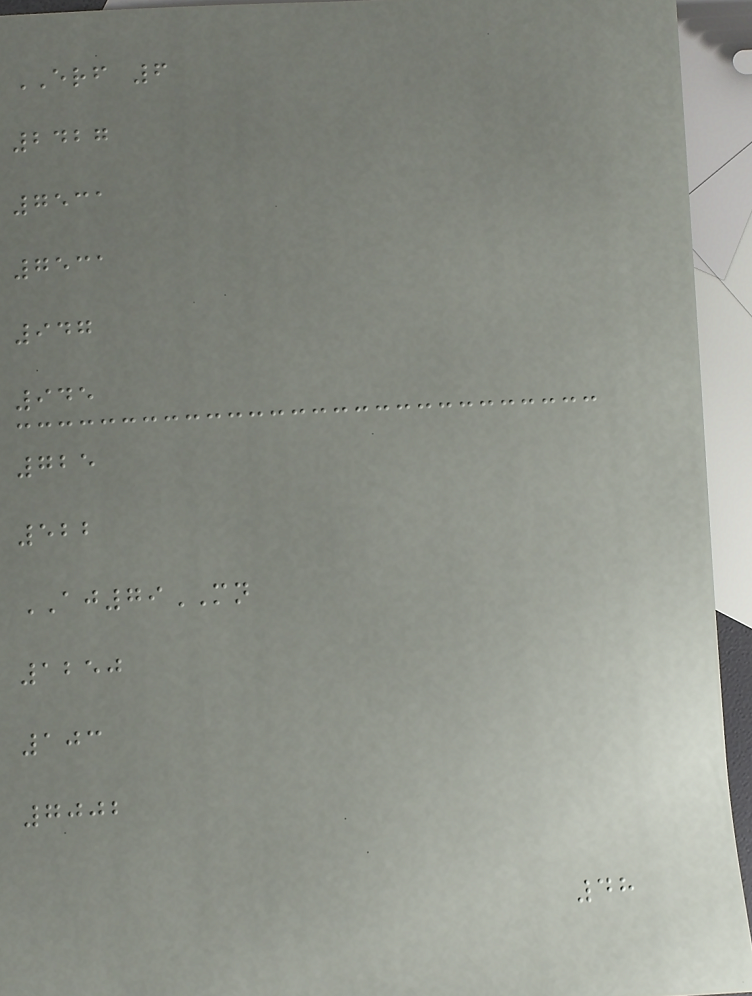ERF 6
2427
7531
7531
947
945
725
522
AJ79MN
1250
103
7002
48
